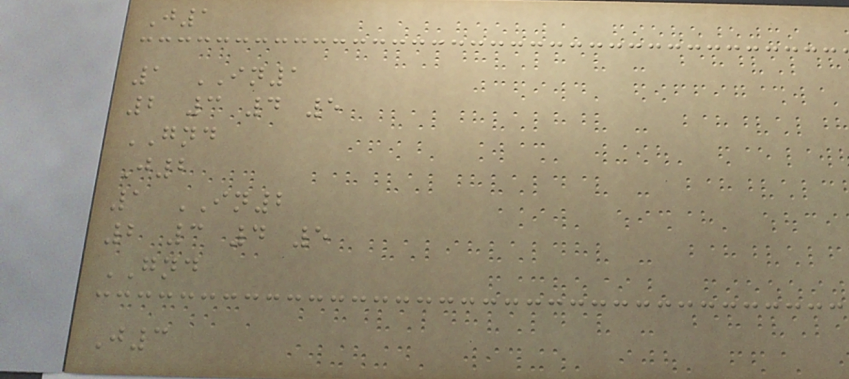J1
1 IN1
2 3 4 5
GND
J2
1 IN2
2 3 4 5
GND
J3
